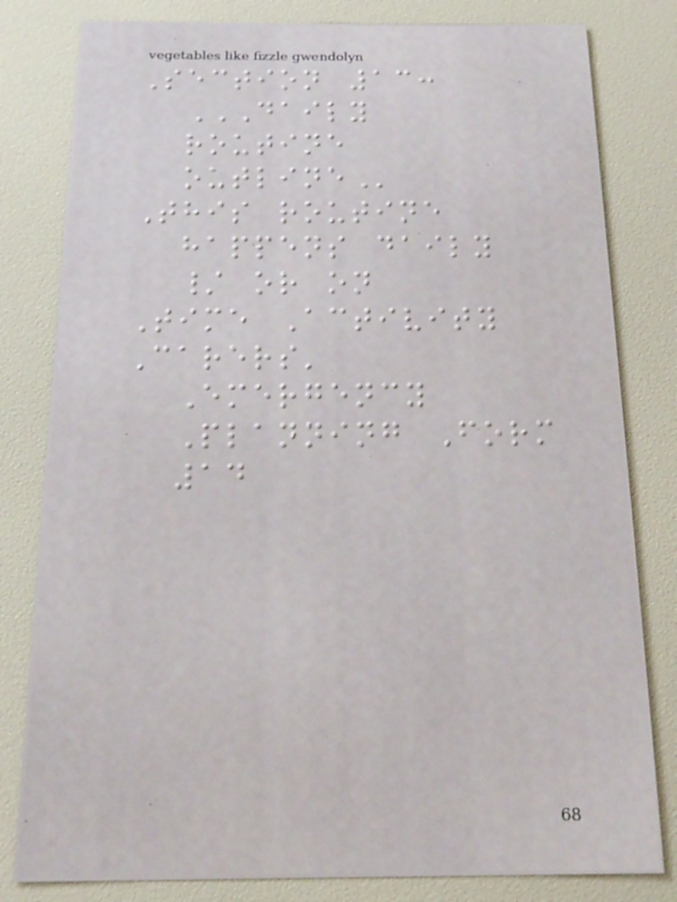Section 13:
DAILY
ROUTINE
OUTLINE
This routine
happens daily
/ or on
Time Activity
Carers'
Emergency
Planning Form
14
